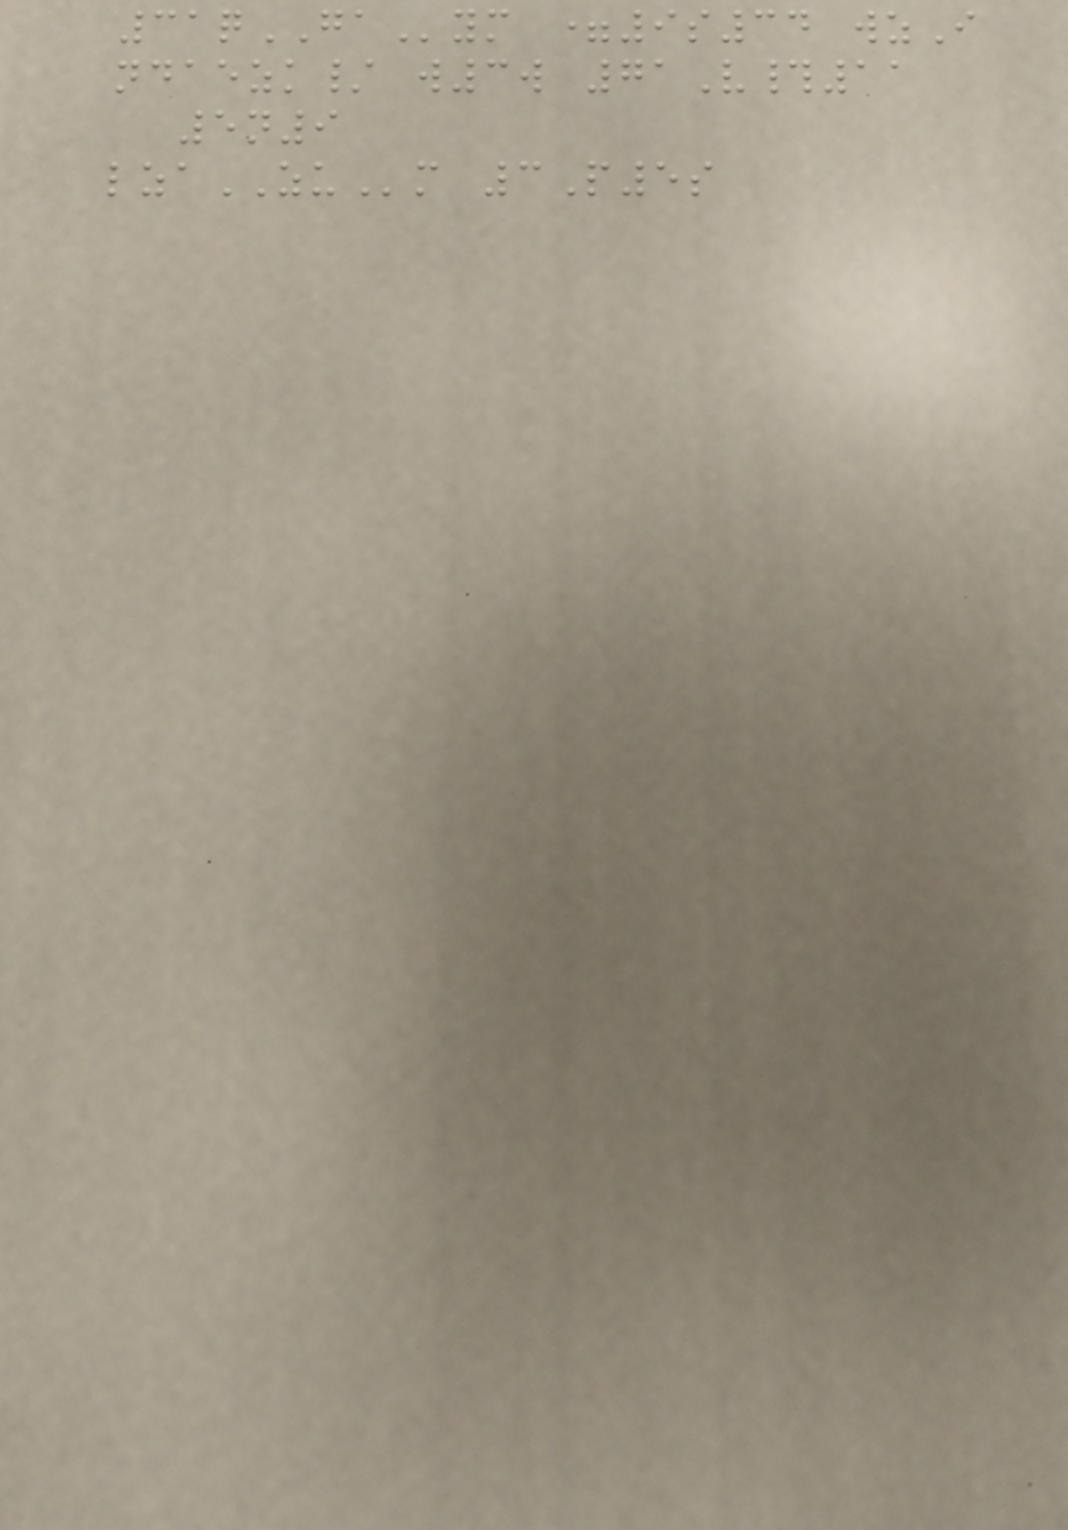31qGAym =9s34 wzI
ndaezk/ w3w 71V#11
5n9
lzaZUm 3P5s
